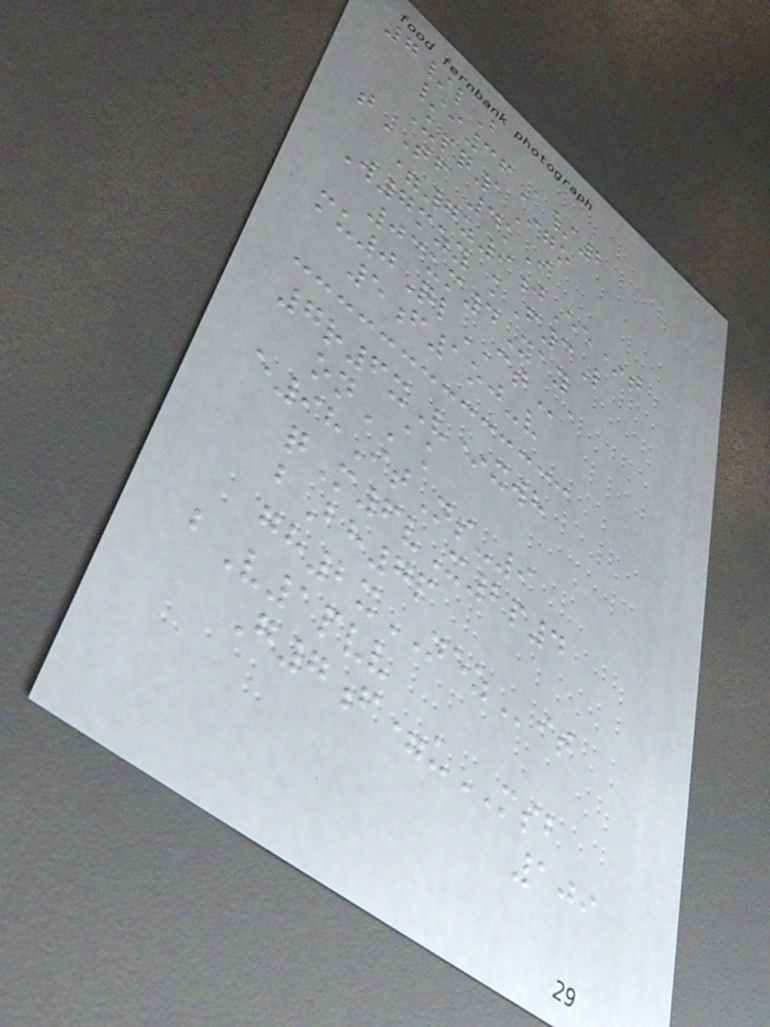7/lB
/i36A/2
Upq1Igo
tTF 4kI
=7z9jEe*t
W7mzy kF3L
03um4Yay
mu0QlCTa
5f1oj-v
7r6xV*xwh
onAK
e98ItNs-9
qM6vX2p4
bBh7p
gh2xNEZit
bV1pvv
G7f=uMSB
109
